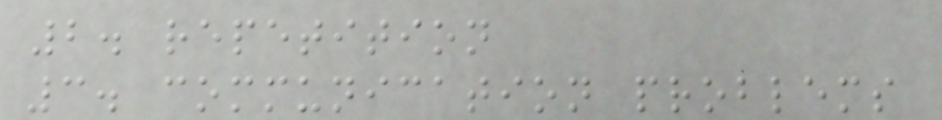2. repetition
3. communication problems
